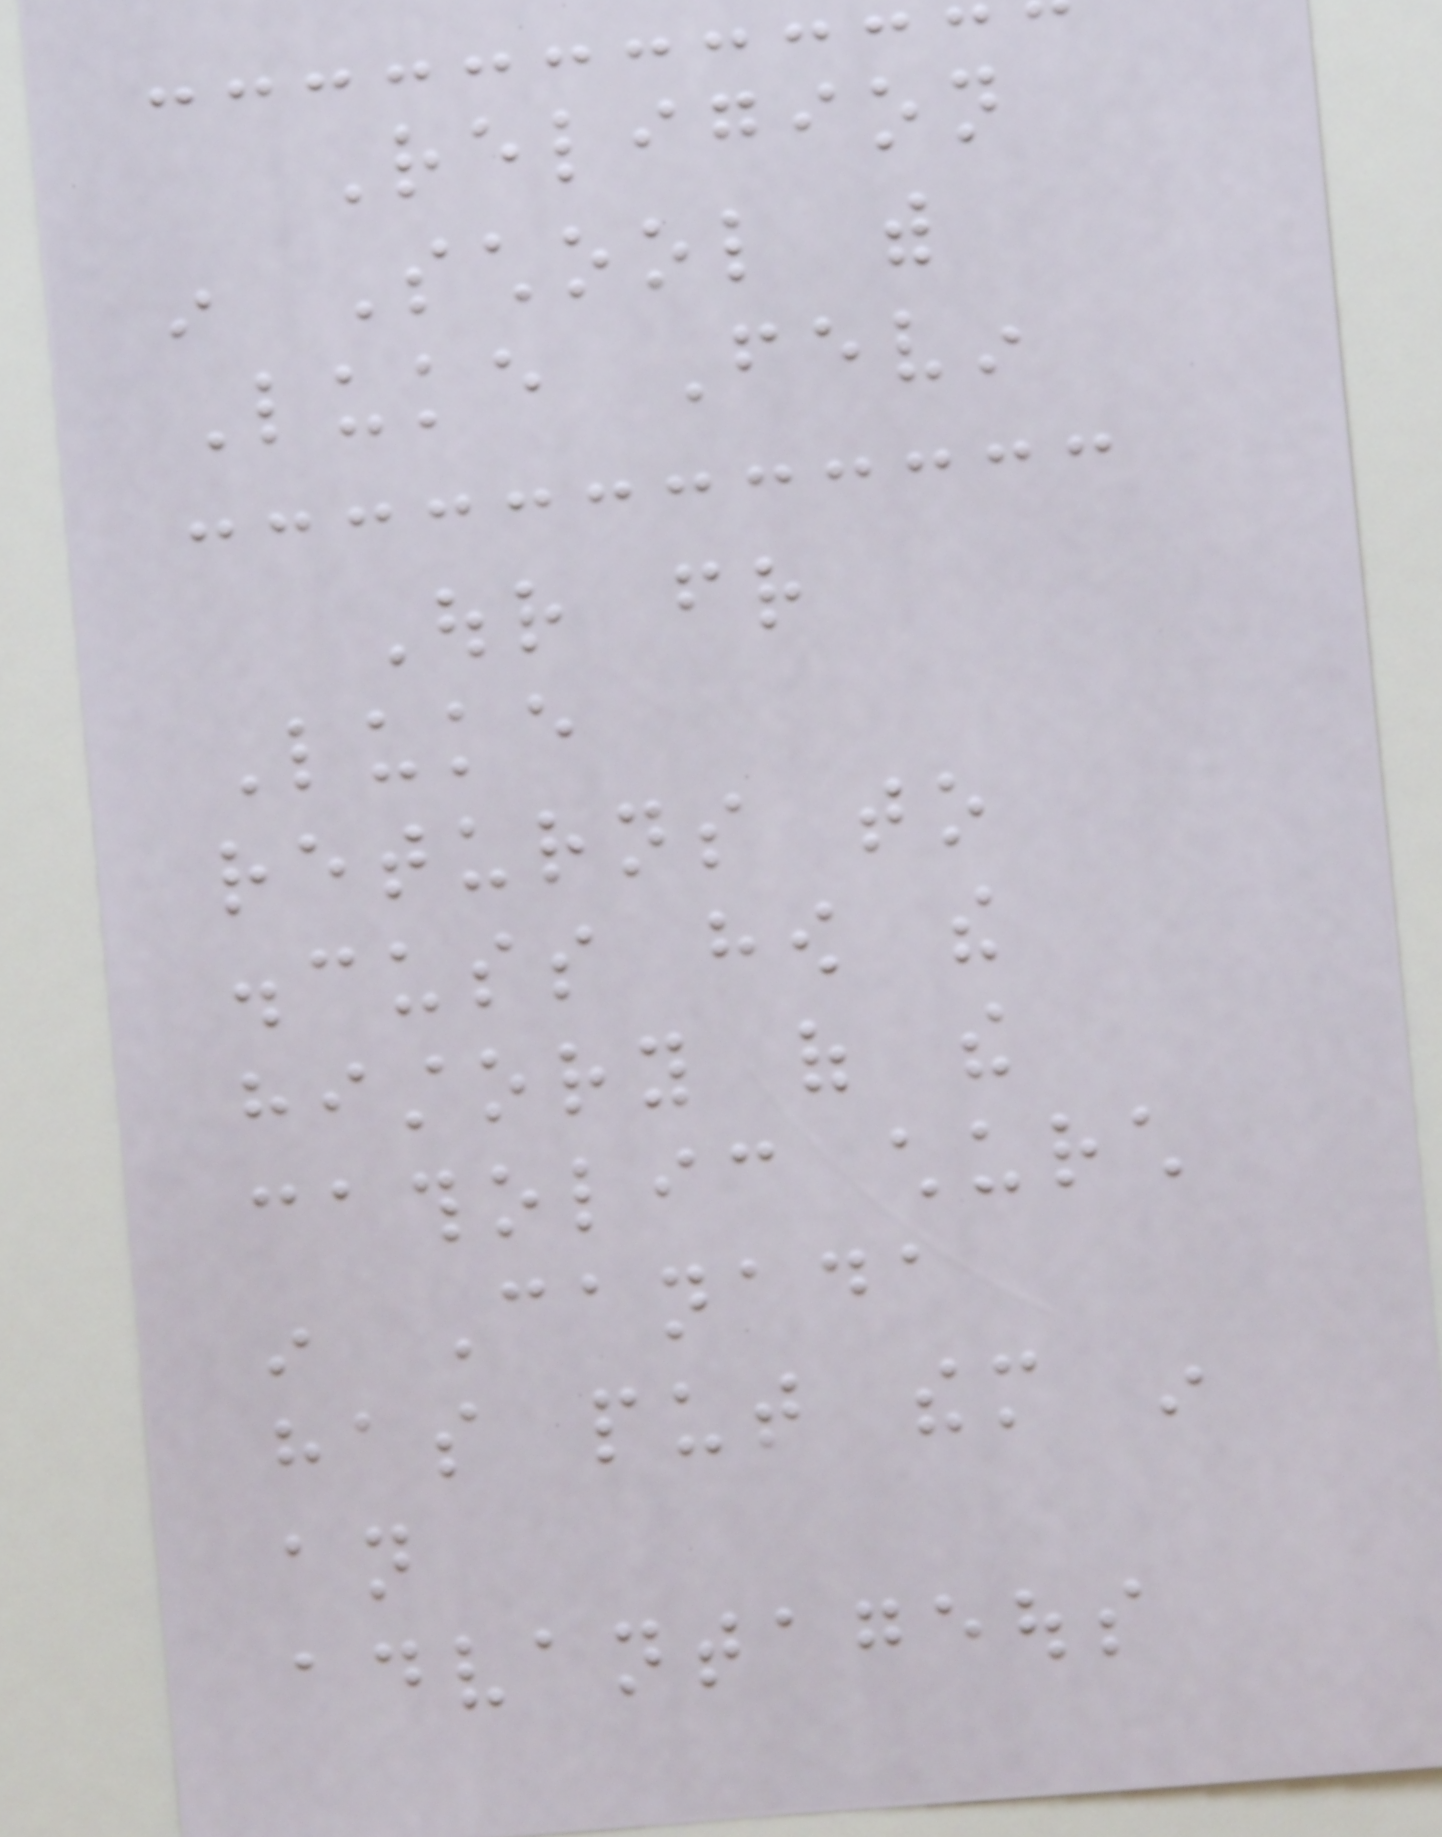Religion
in School with
Luke Fevin
Our friend
Luke
returns to
discuss how the
history of the
catholic church
in Canada
has put them in
an
advantageous
